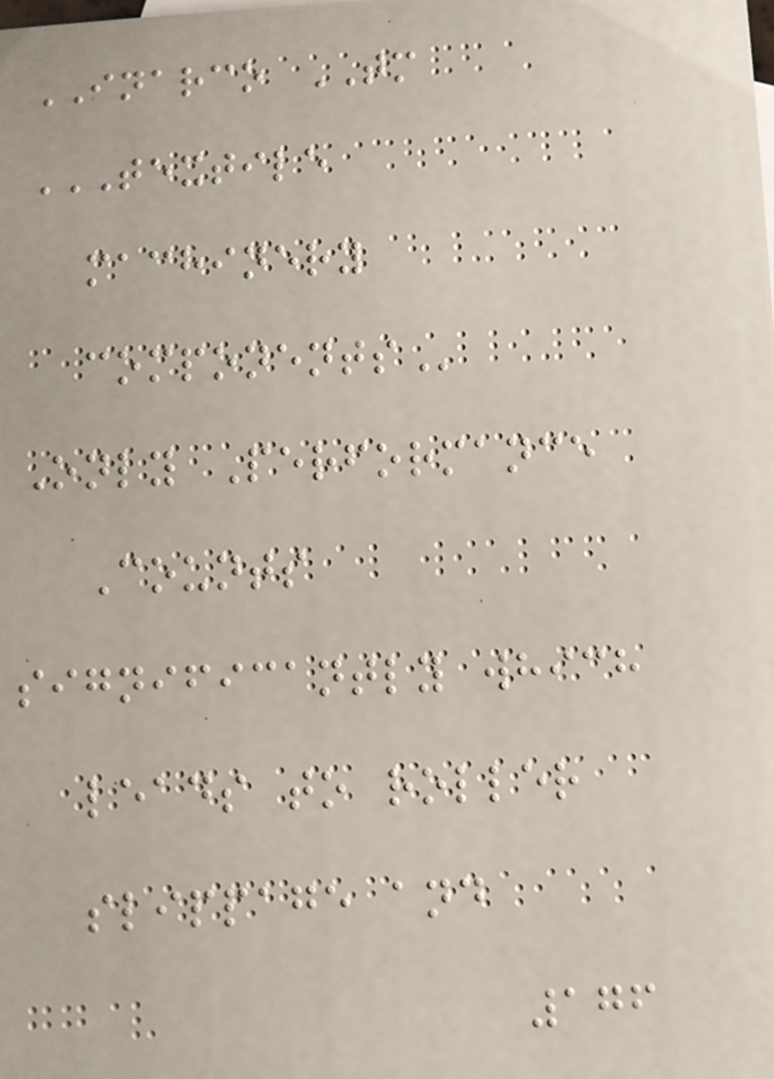INARCO TM
TEXTILE
MACHINERY
COMPONENTS
Only Performance
Counts
significantly which
leads to roller
slippage and
176
